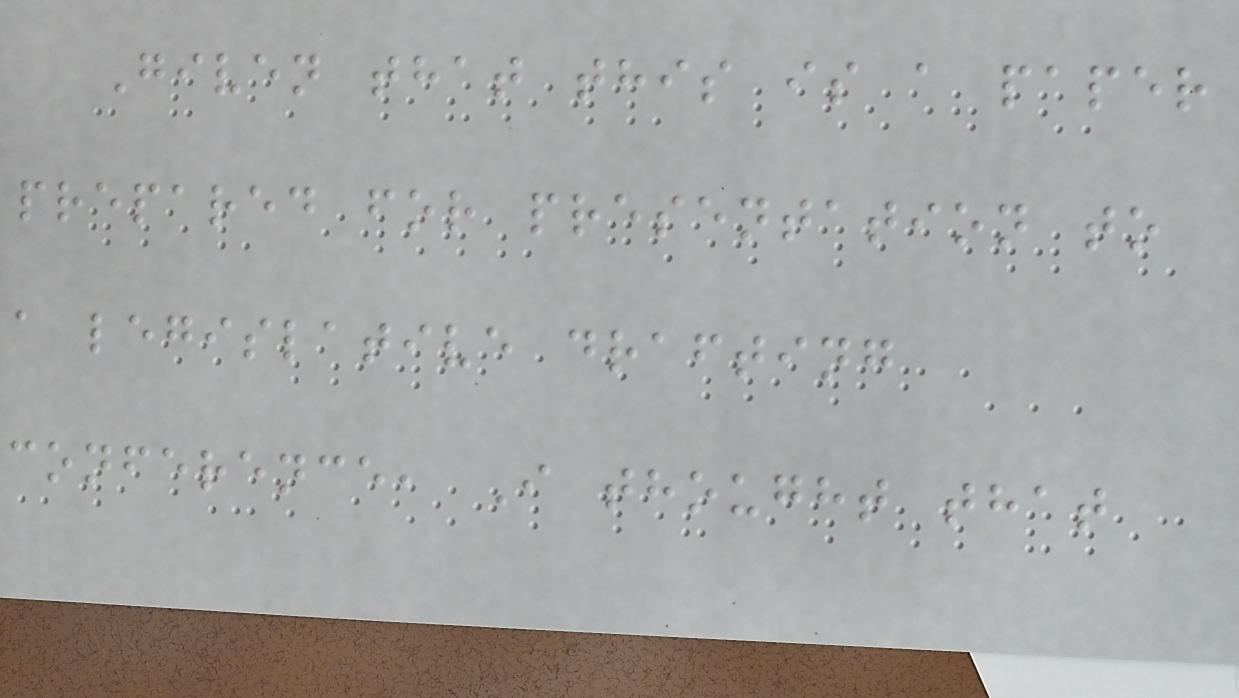Given that this is a paper
prepared for presentation to
a legislative drafting
conference, I thought that
